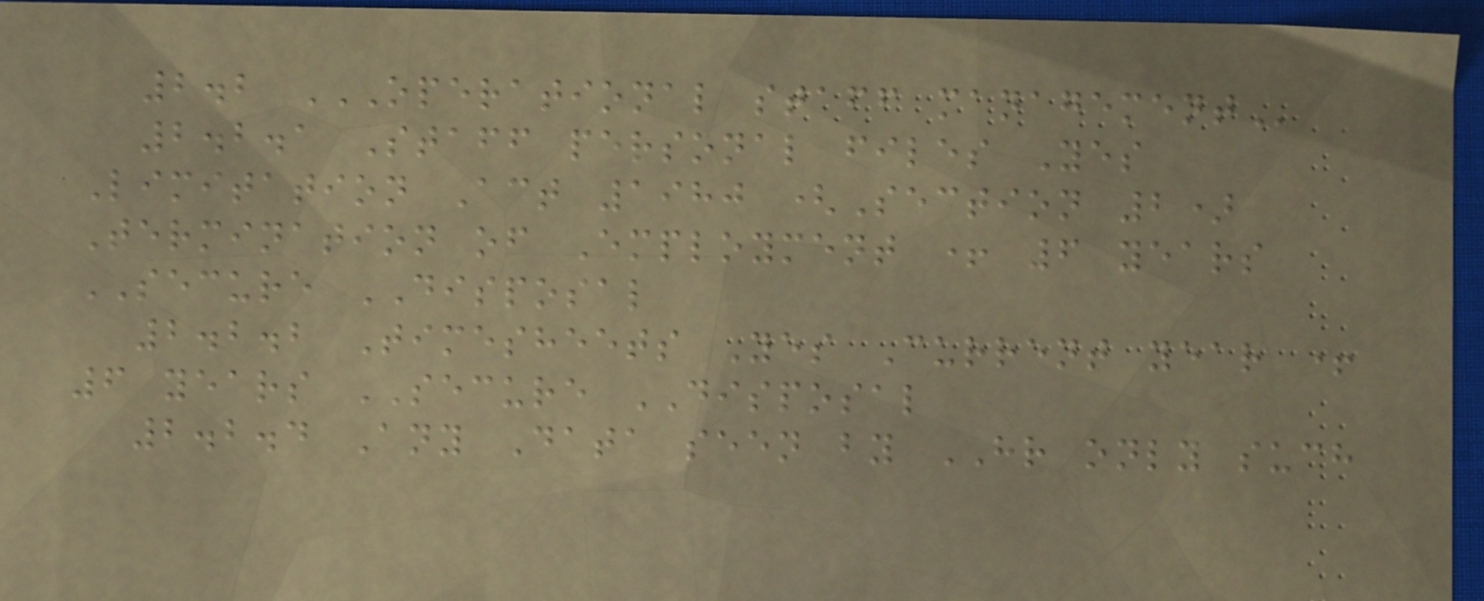2.2 OPERATIONAL STAFF MANAGEMENT
2.2.1 Staff personal files Yes
Limitation Act 1980 (Section 2)
Termination of Employment + 6 years
SECURE DISPOSAL
2.2.2 Timesheets Yes Current year +
6 years SECURE DISPOSAL
2.2.4 Any Data seen by HR only such
